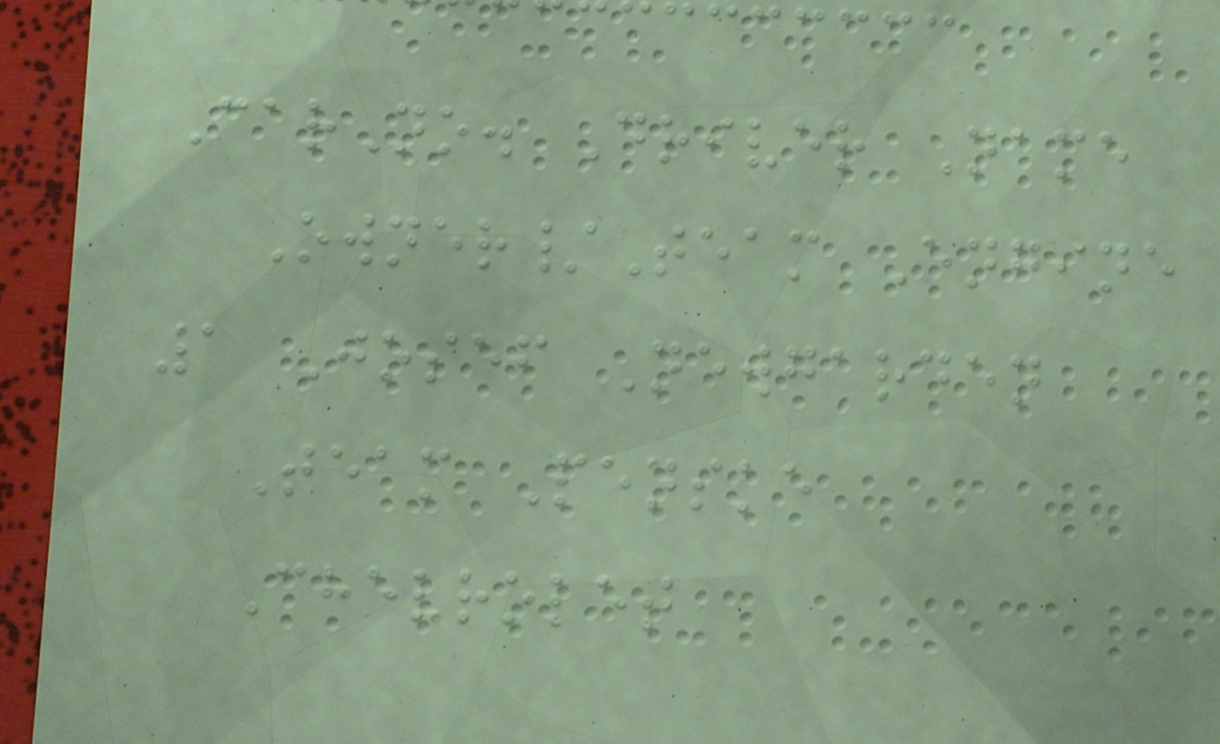CarNo. Driver Name
Owner/Team Engine
1 Josef Newgarden
Team Penske
Chevrolet
